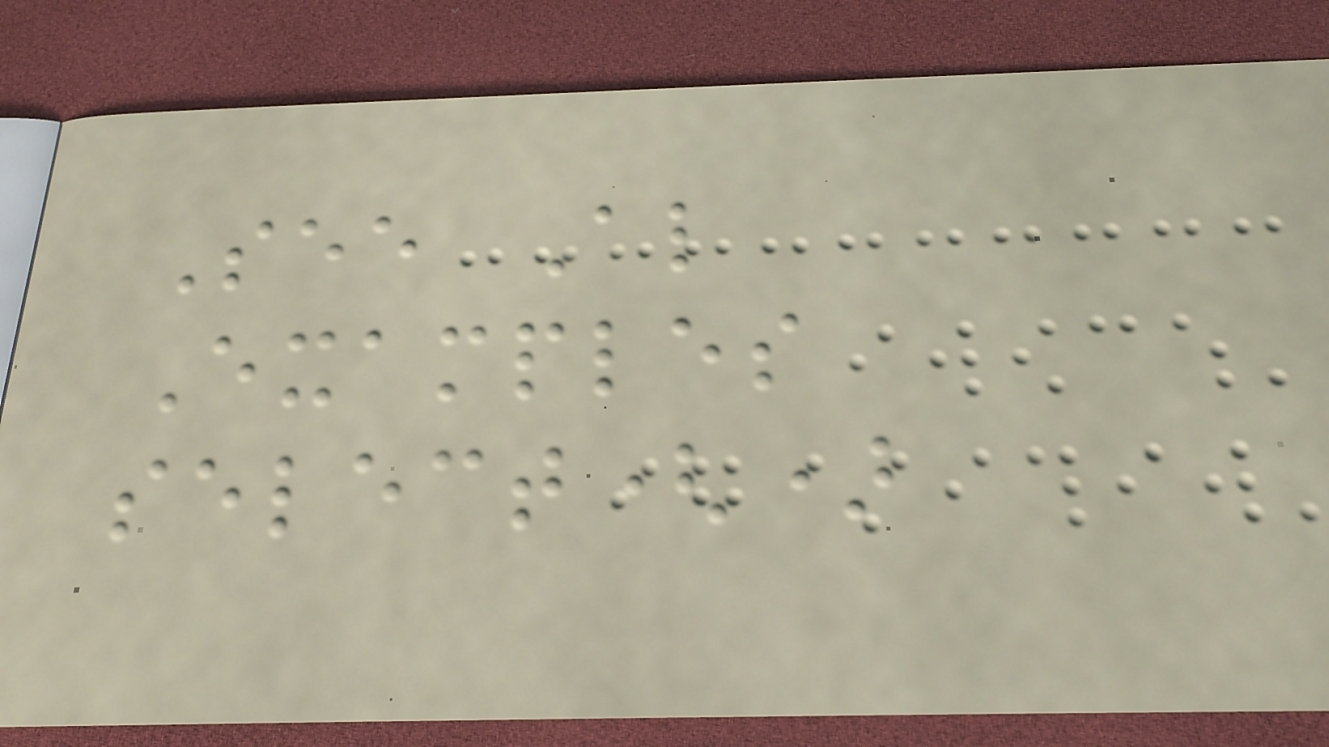See Also
Examples
select()
